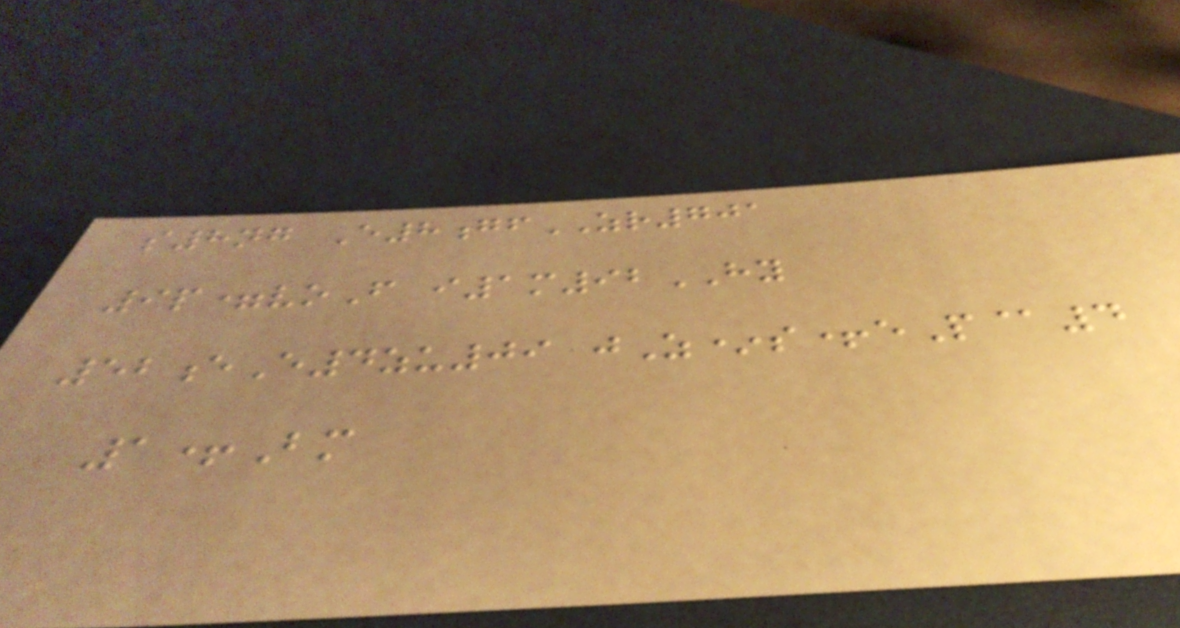s8ng E8gfZR701
9p=voF i1m92HY
52eE4zu09 jZ*s+eP@4
1+Bm
